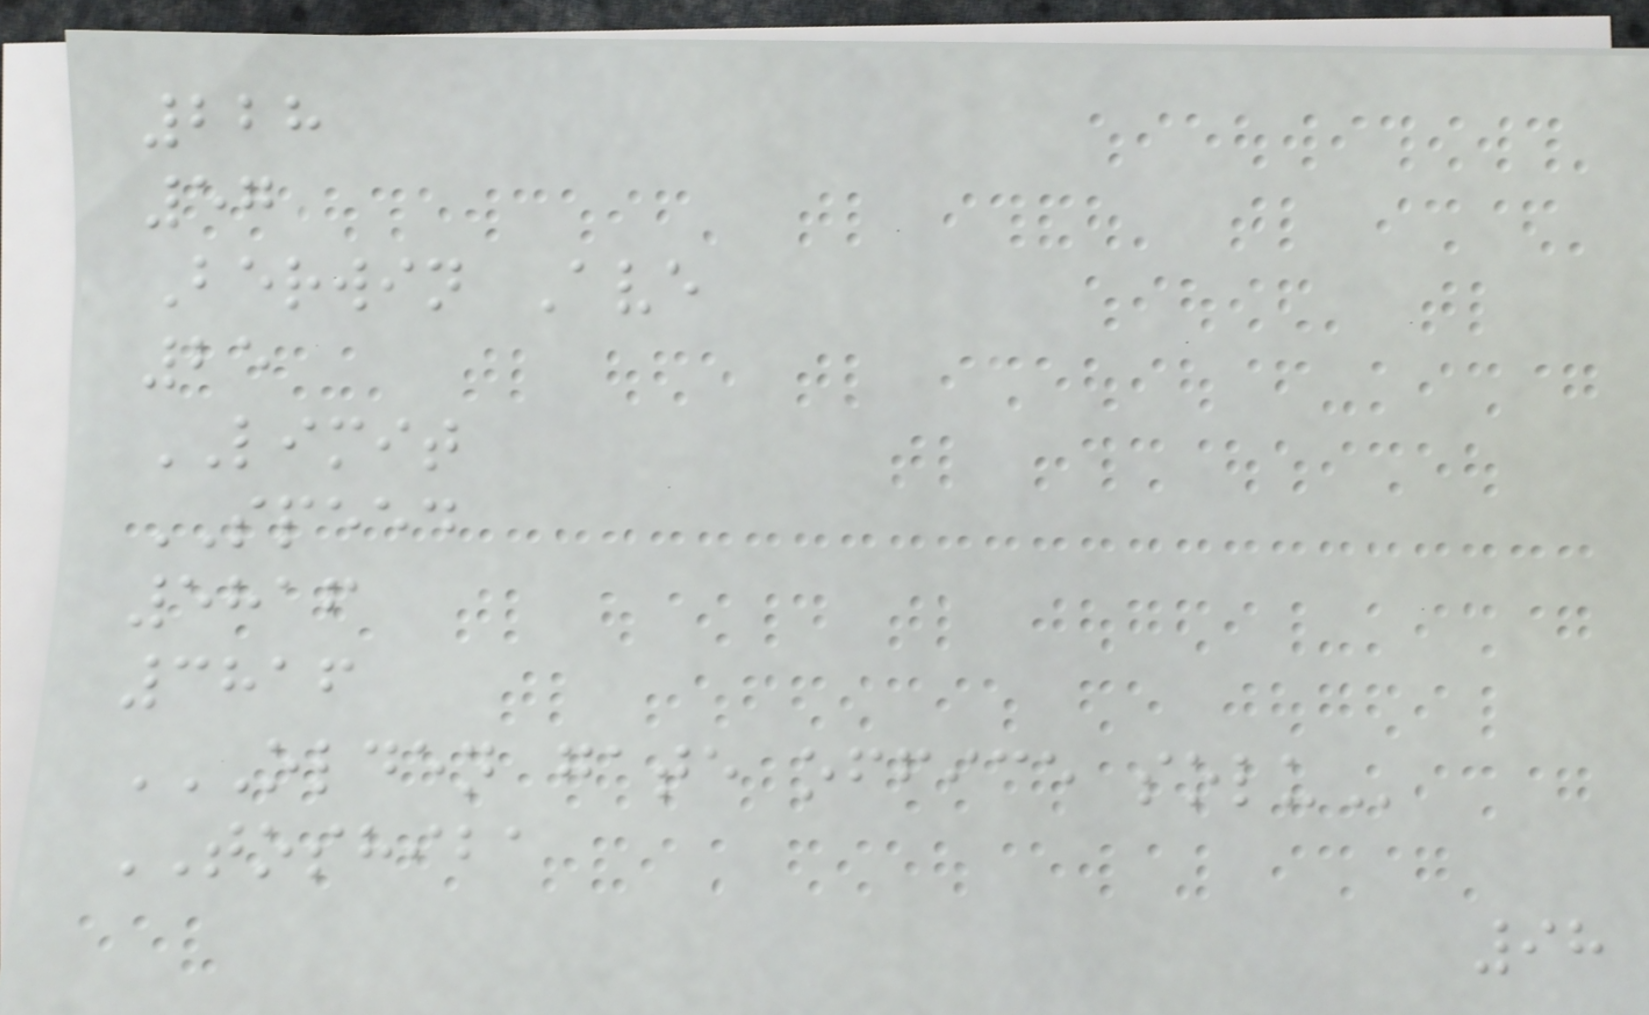228
57
Berwin Ave
25
LIMIT
SPEED
5816
3816
OLDEN GATE OFFICE SOLU
TOSHIBA
98
